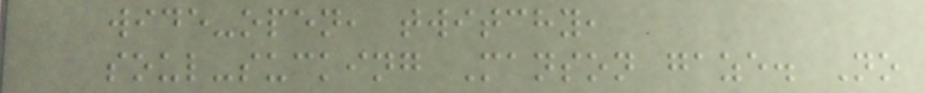wide-open, twitchy,
soul-sucking Manson gaze. No
